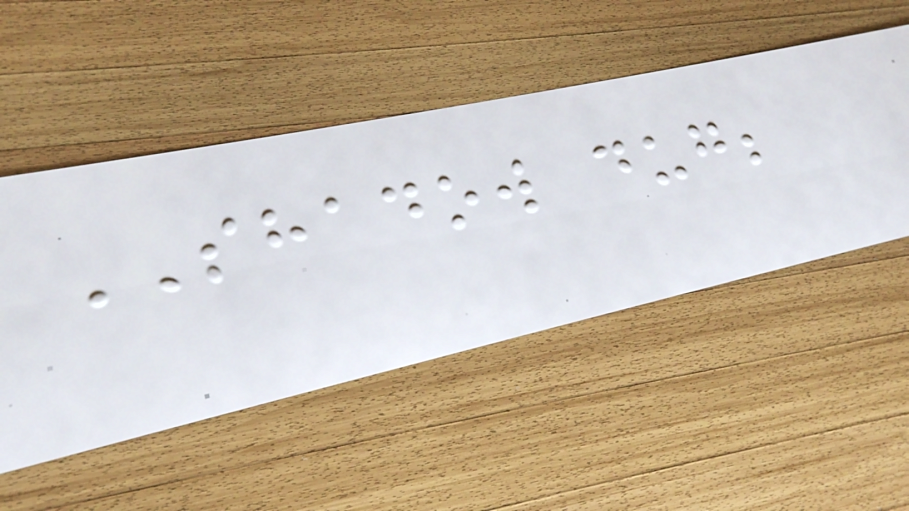SHADOW dug;
